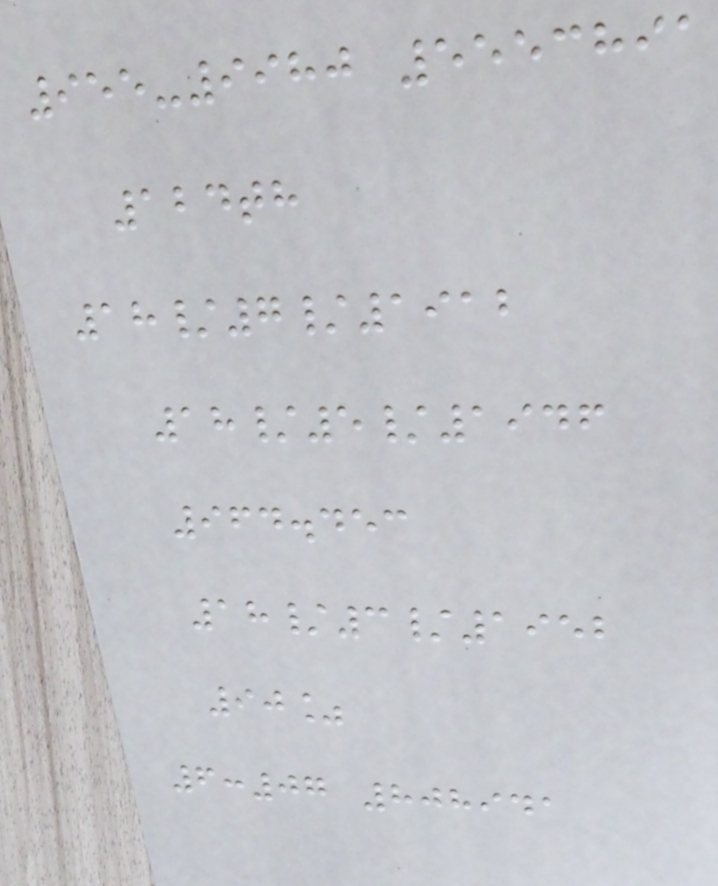955-9980 5553891
124th
18/7/1912
18/5/1946
964.453
18/3/1952
90%
6:07 808941
